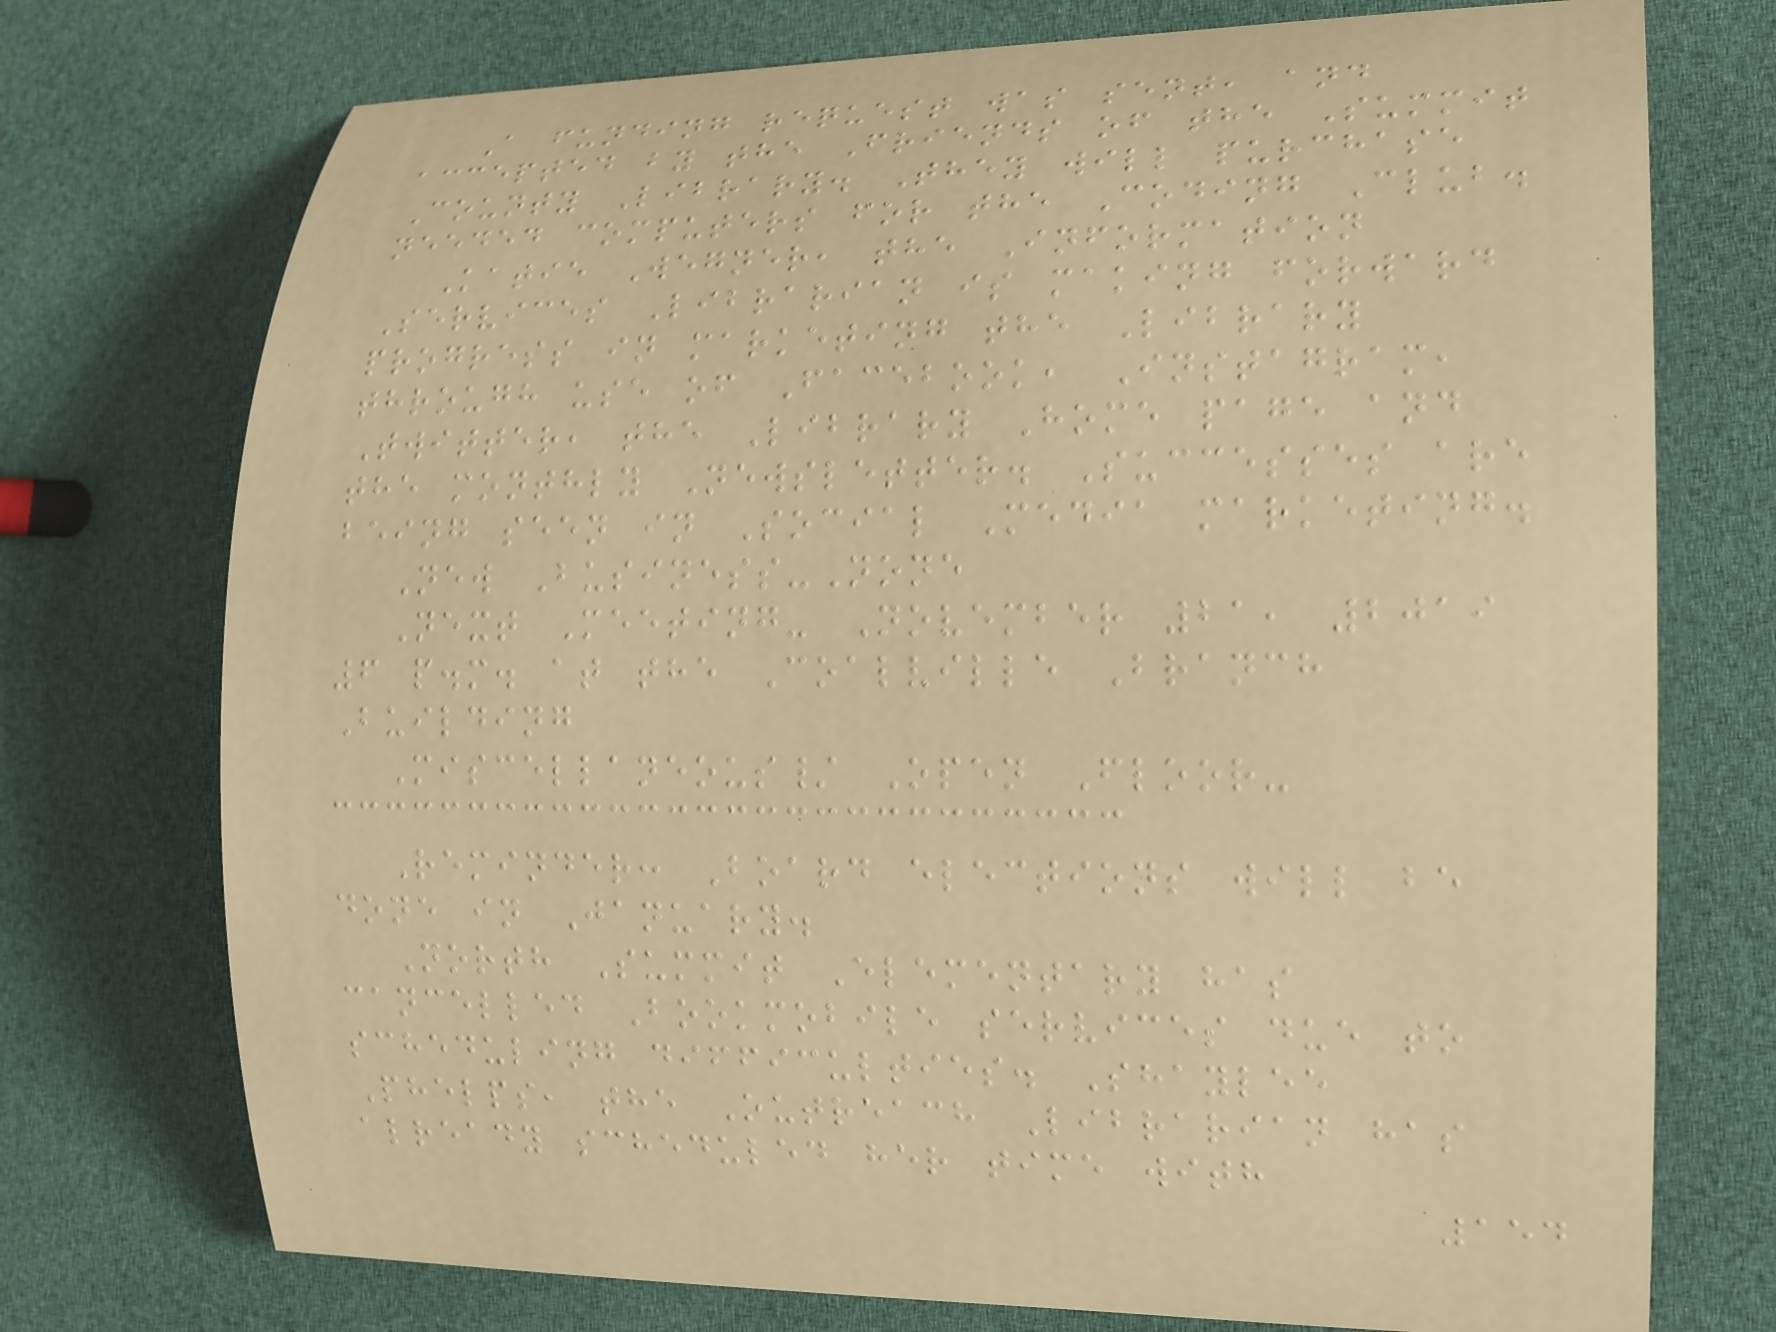A funding request was sent, and
accepted by the Friends of the Summit
County Library. They will purchase
needed computers for the Coding Club.
Katie Wegner, the Information
Services Librarian is making forward
progress in marketing the Library
through use of Facebook, Instagram,
Twitter, the Library Home page and
the monthly Newsletter. Successes are
being seen in Social Media marketing.
New Business-None
Next Meeting- November 21, 2019
6 p.m. at the Coalville Branch
Building
Miscellaneous/ Open Floor-
Reminder: Board elections will be
done in January.
North Summit Elementary has
cancelled Bookmobile services due to
scheduling difficulties. Shaylee
Phelps, the Outreach Librarian has
already scheduled her time with
154
